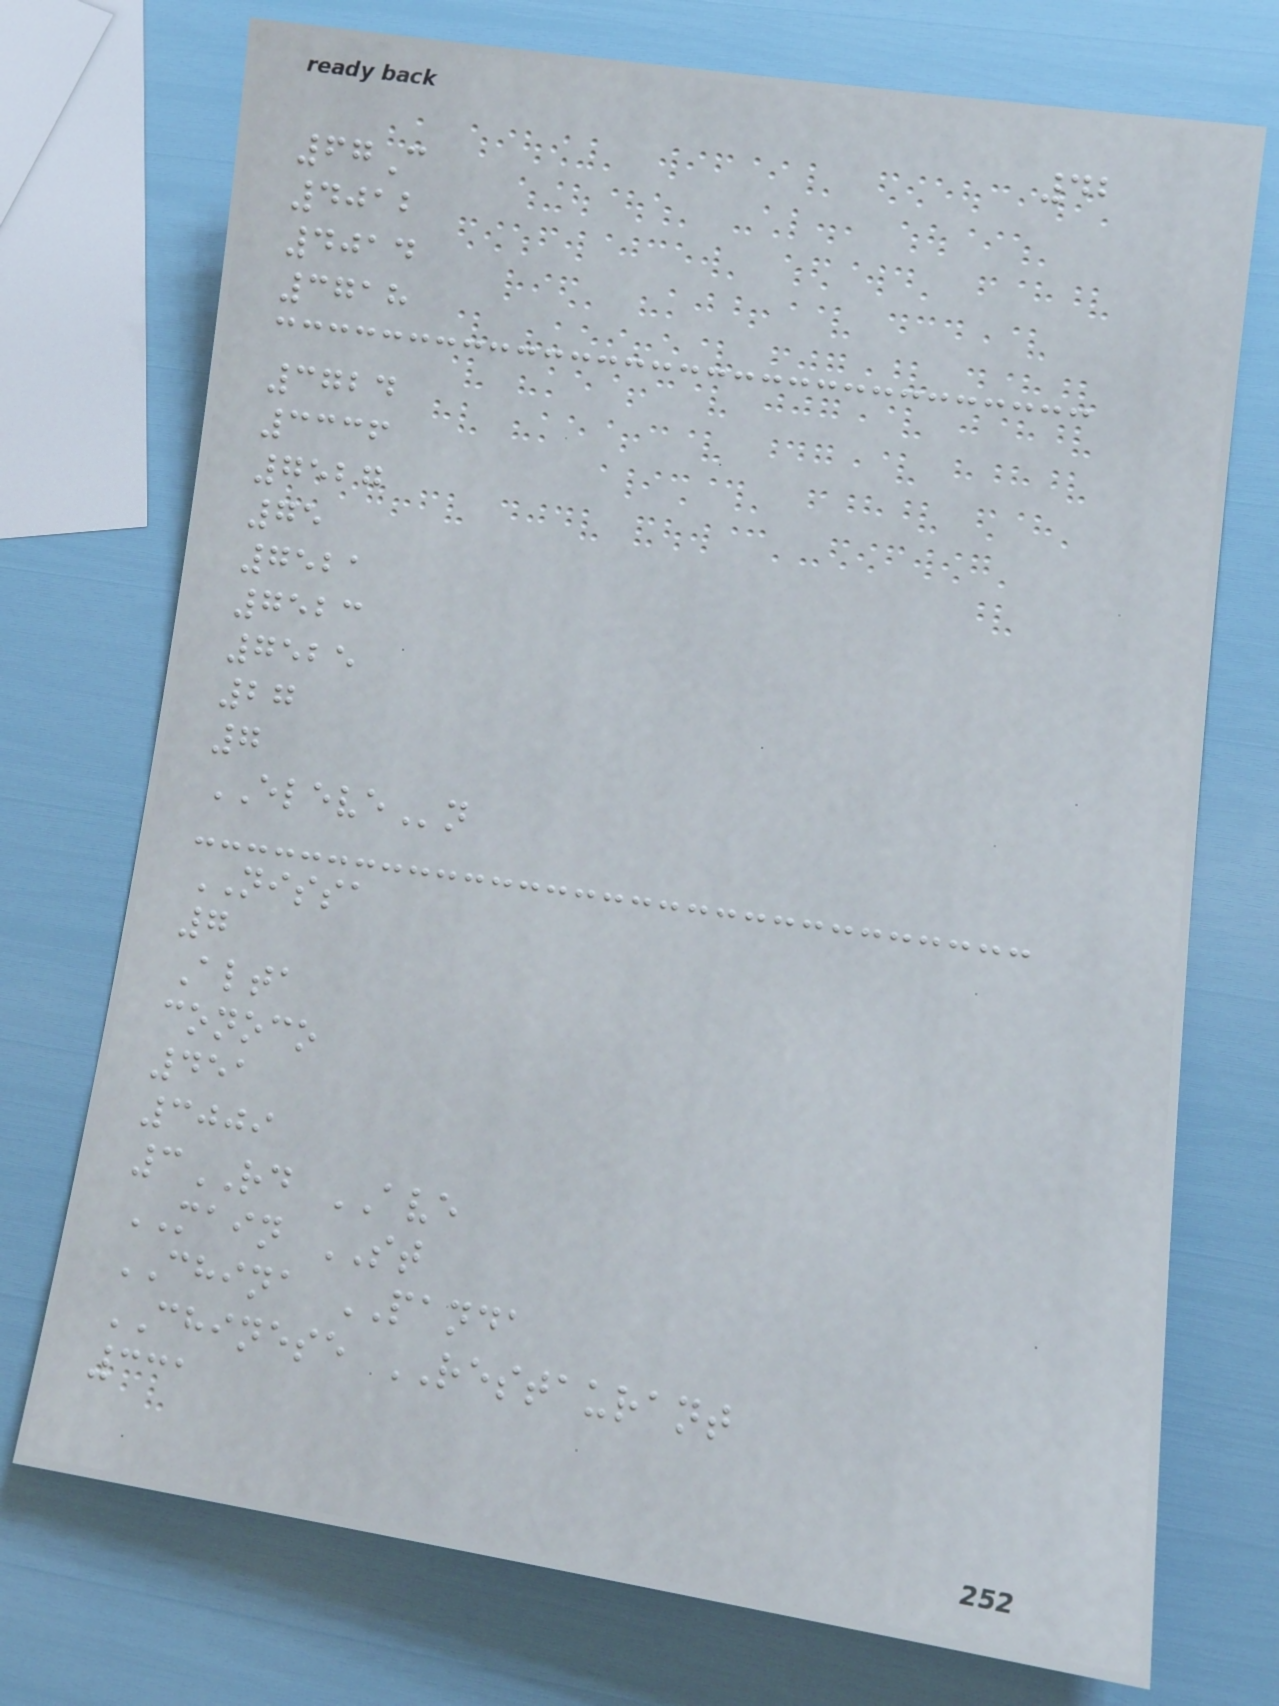42
67C
4012
4014
3718
3724
3336
7527
75
7521
7523
7525
27
7
ELEVEn
NISSA
7
Alta
conoco
451
3009
3RD AVE
MAIN ST
CHINA PANDA
CHINESE RESTAURANT
331
